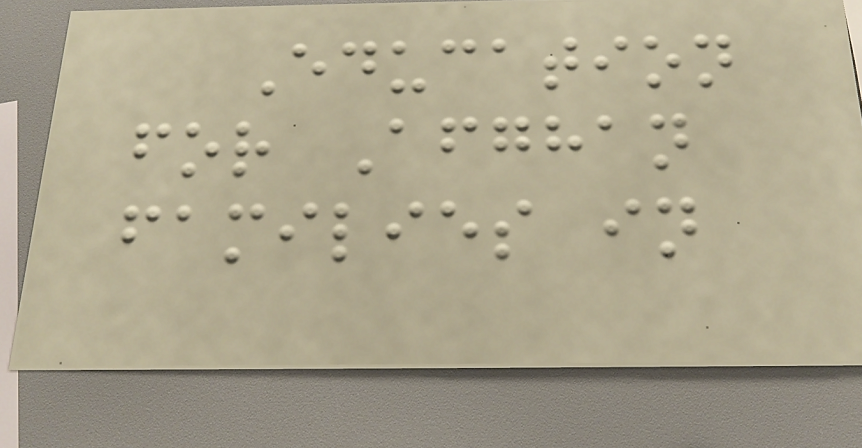Education
for Afghan
families in
